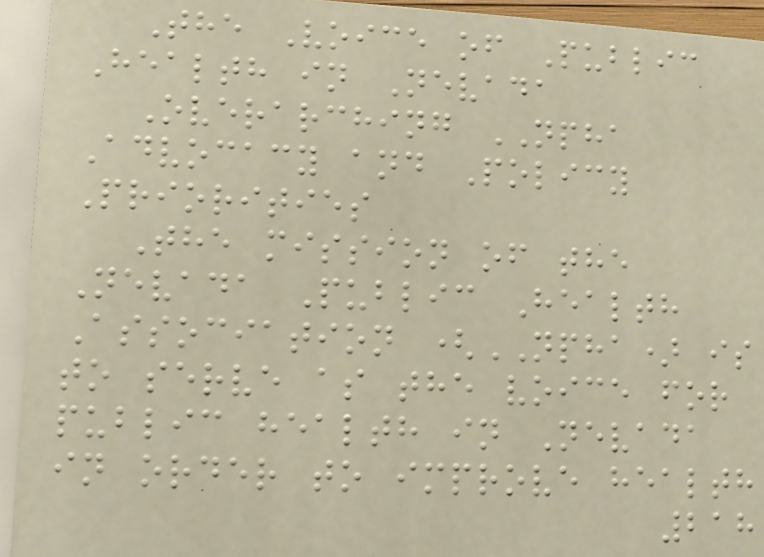The Voice of Public
Health in Nevada
Overarching NPHA
Advocacy and Policy
Priorities
The mission of the
Nevada Public Health
Association (NPHA) is
to serve as the voice for
public health in Nevada
in order to improve health
218
